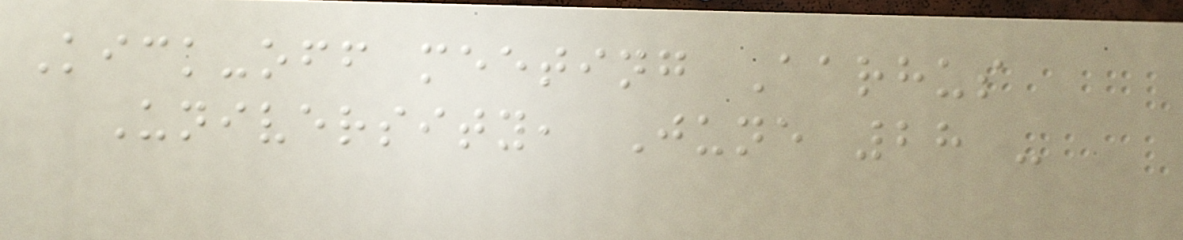Kick-off meeting Aarhus
University, June 28 -
